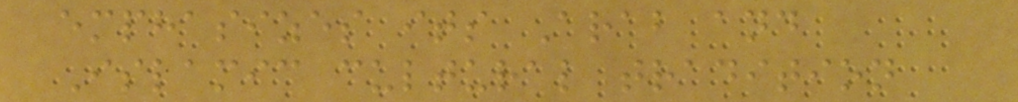emphasizes its Arab and
Islamic cultural tradition
